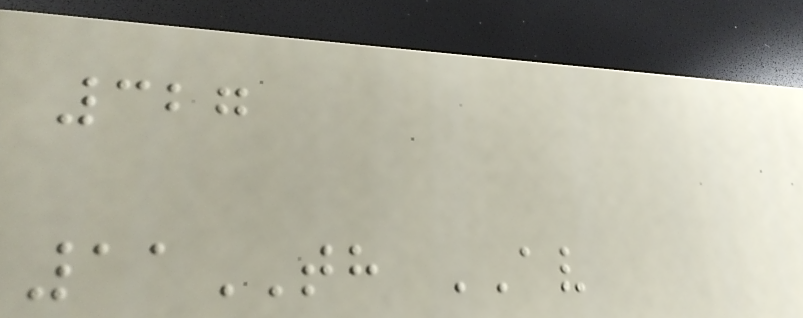327
11TH AV
